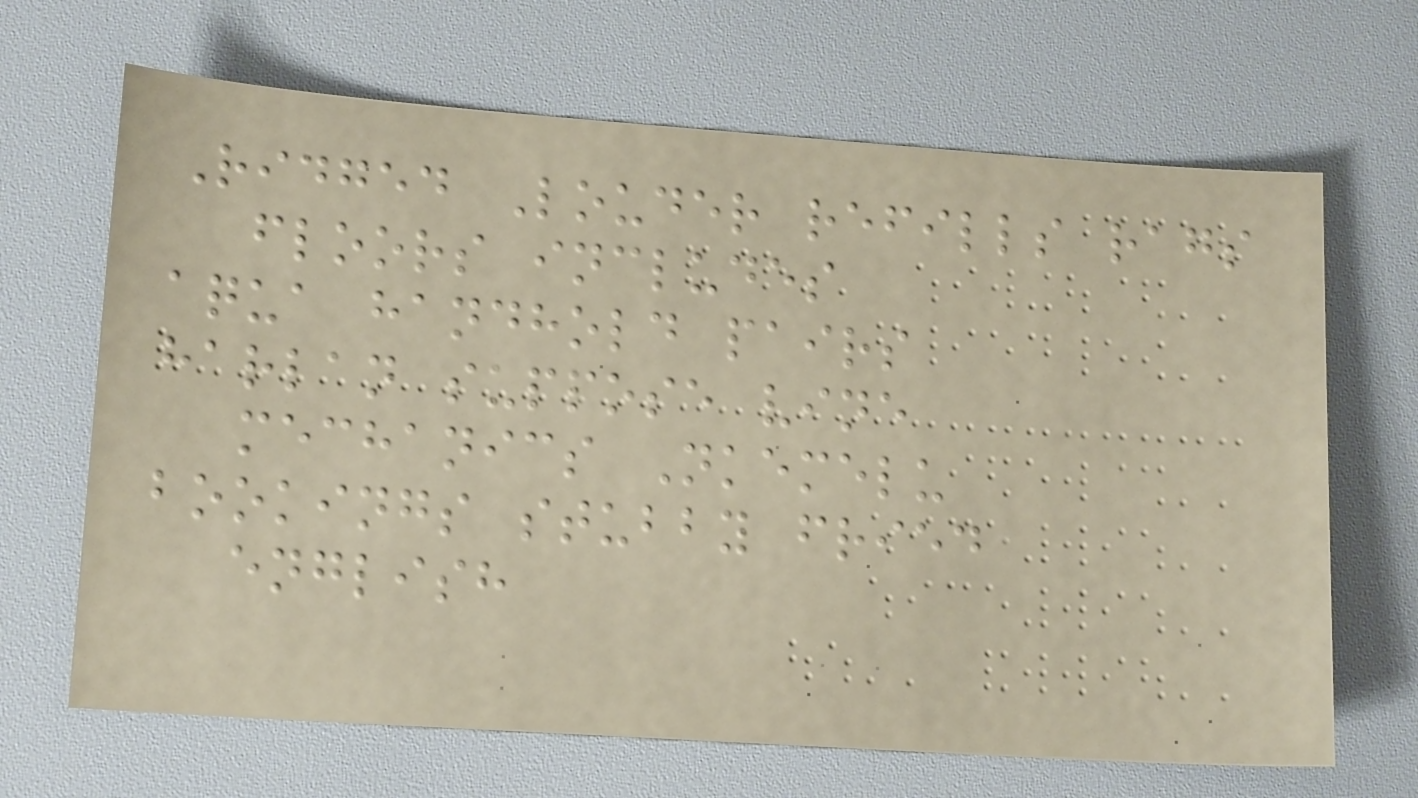Ridged Louder refills rags
floors includes
aqua handhold pairs
harlan suppose vine
mechanics Nkemelu
bookings stubby fried
english
